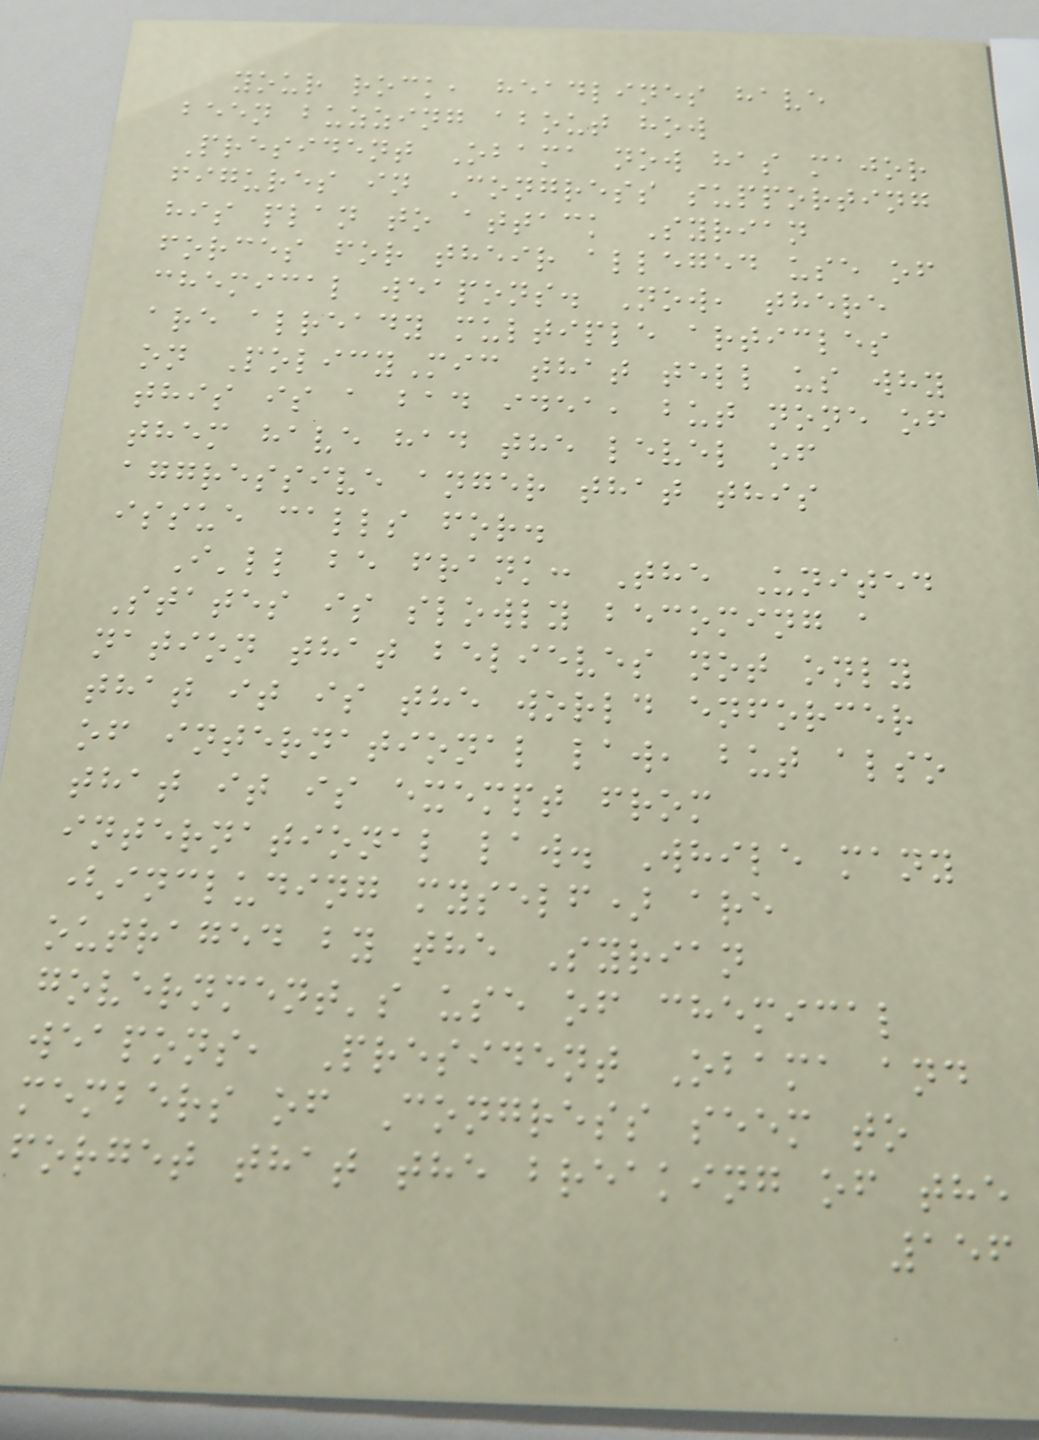your rock, headlines have
been buzzing about how
President Obama now has major
figures in Congress supporting
his plan to attack Syrian
forces for their alleged use of
chemical weapons. Now, there
are already multiple articles
on PolicyMic that tell us why
this is a bad idea, but none of
them have had the level of
aggressive anger that this
issue calls for.
I'll be frank: The United
States is slowly becoming a
nation that believes not only
that it is the world enforcer
of international law, but also
that it is exempt from
international law. While many
(including myself) are
outraged by the Syrian
government's use of chemical
weapons, President Obama and
members of Congress seem to
forget that the breaking of the
156
